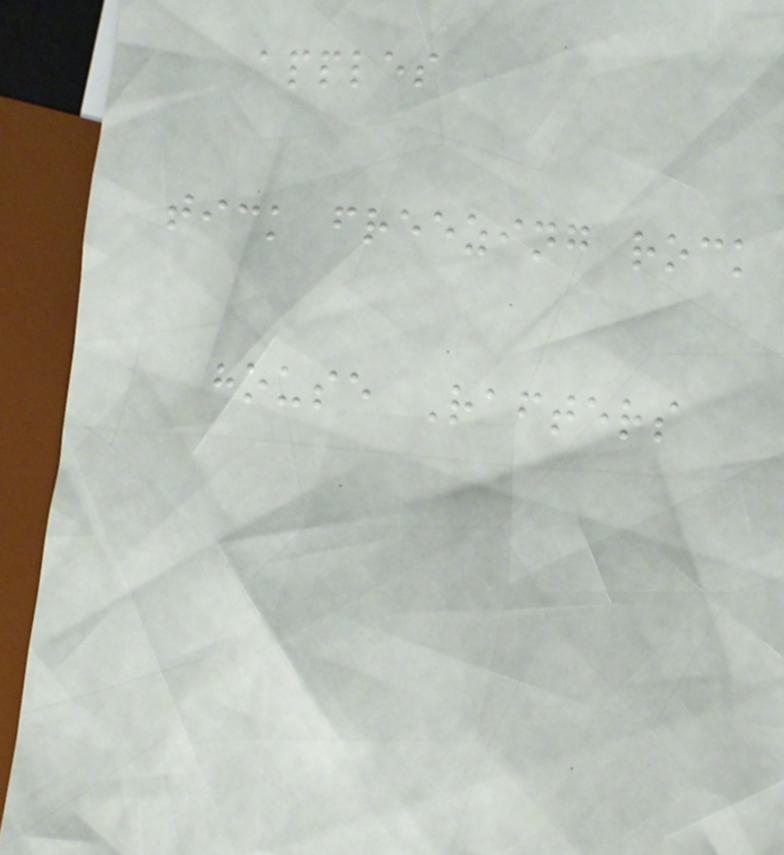apples
tick freezing rock
house Rafters
